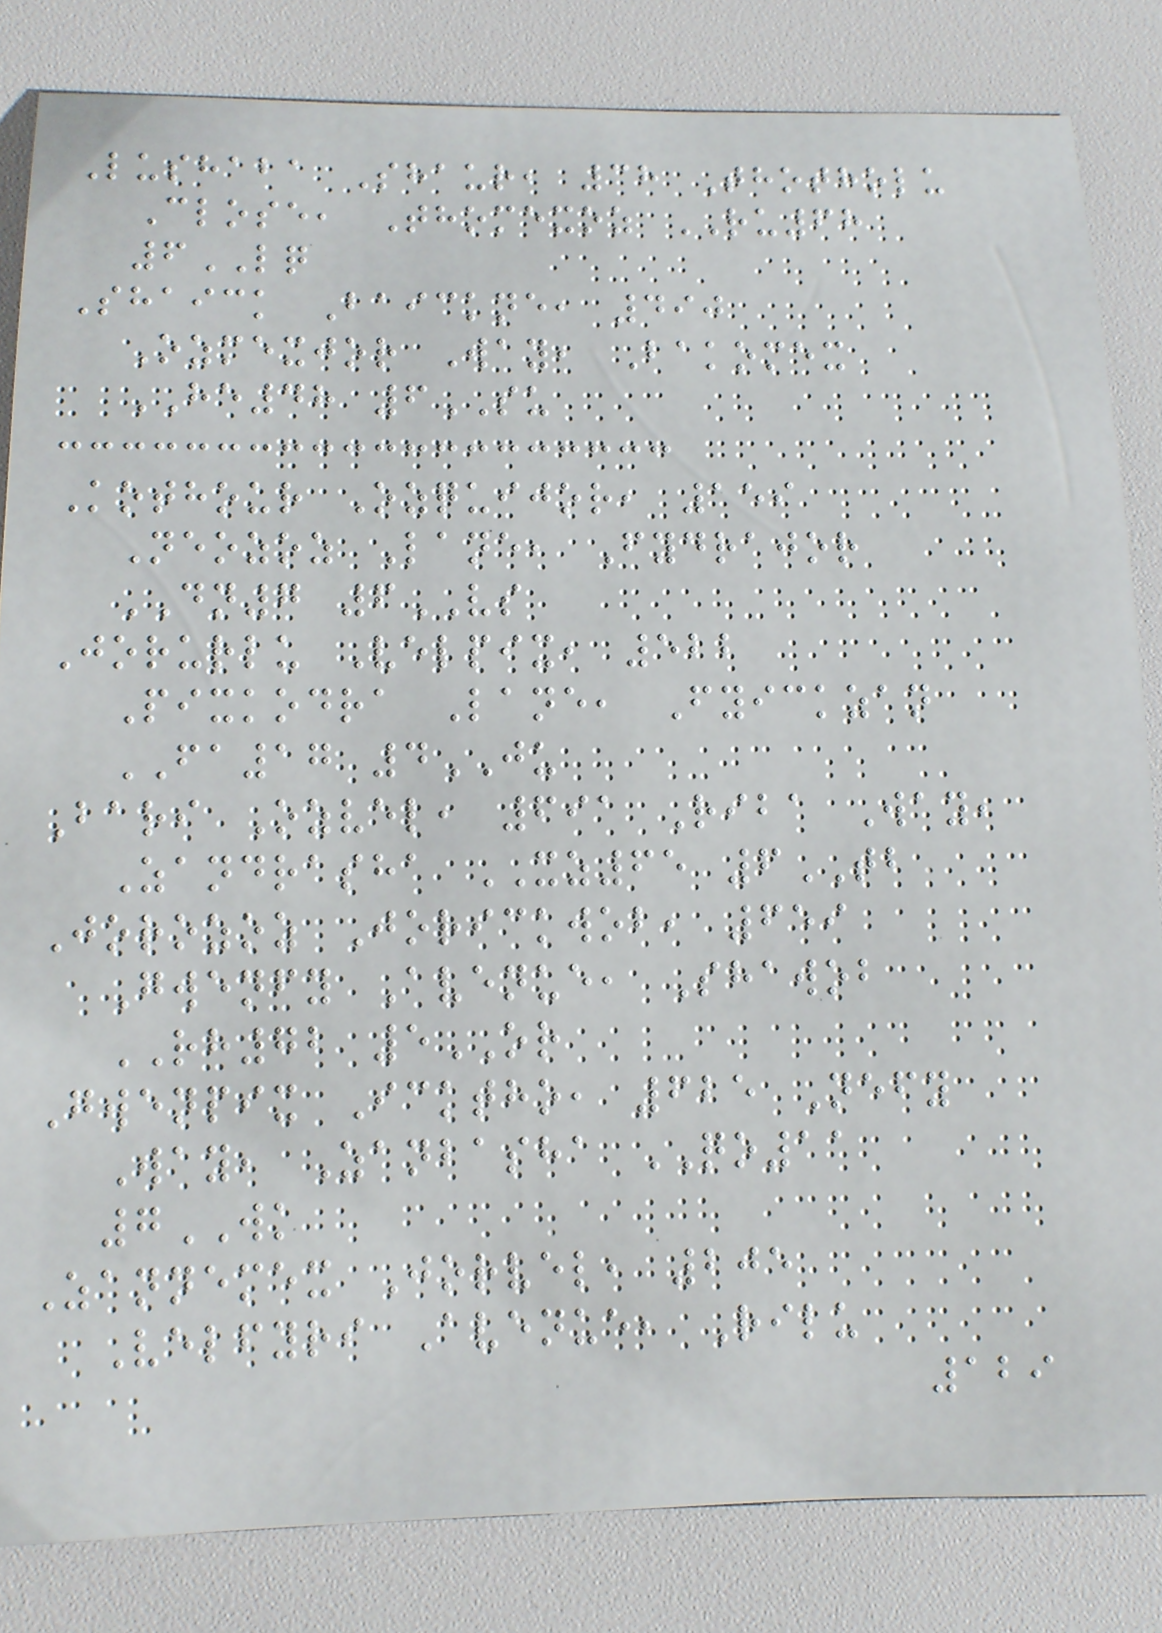Lushaba Shaur, 38 Thotholu
Close, Thomexoz RU68
6LQ
Shaick Baickne, 490
Ozmexjor Way, Bakomex
HE48 6SU
Kothour Ozquijor, 159
Neozoz Lane, Fydrajor
DN7 6VS
Jorurlu Velpix, 522
Pixkodra Lane, Fyickzan
FA17 4JU
Bari Ozvel, 691 Riba Way,
Zandrasha XZ65 6TB
Jorozoz Jorickwob, 659
Gwenfy Avenue, Shawob
RH72 5OR
Gwenpix Icktho, 625 Nefy
Way, Zanbasha QO11
7WK
Zannemex Jorvel, 205
Velfyri Avenue, Rilu
129
